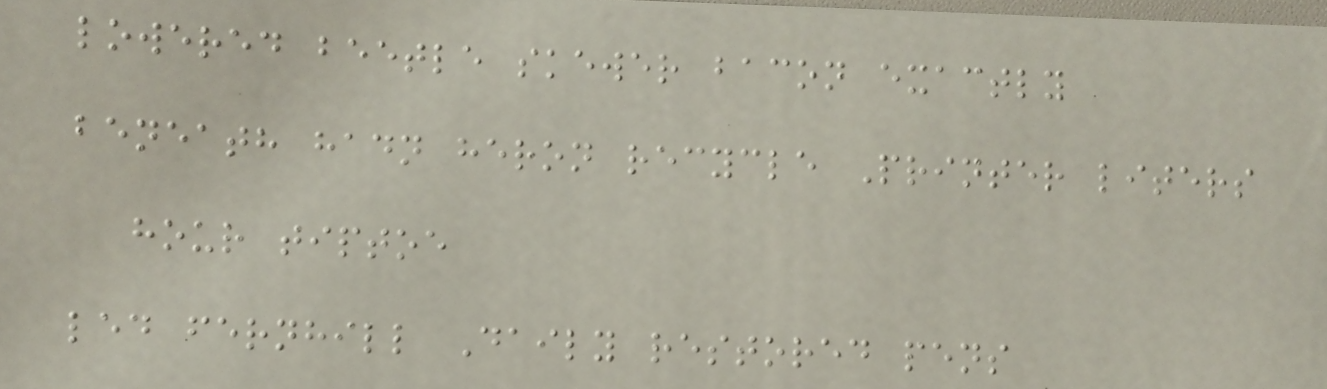lowered beetle skewer bacon exactly
beneath hadn heron recycle Printer liters
hour tiptoe
led fernhill Daily restored pens
